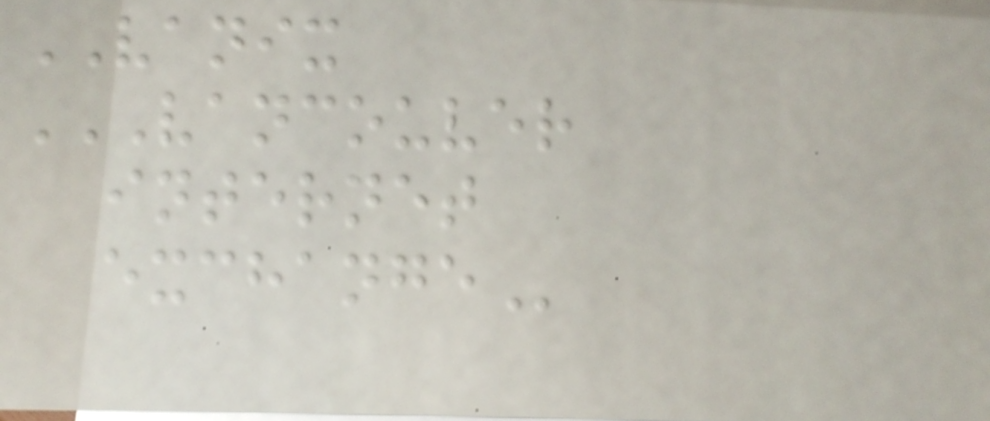VANIX
VANCOUVER
INTERNET
EXCHANGE
